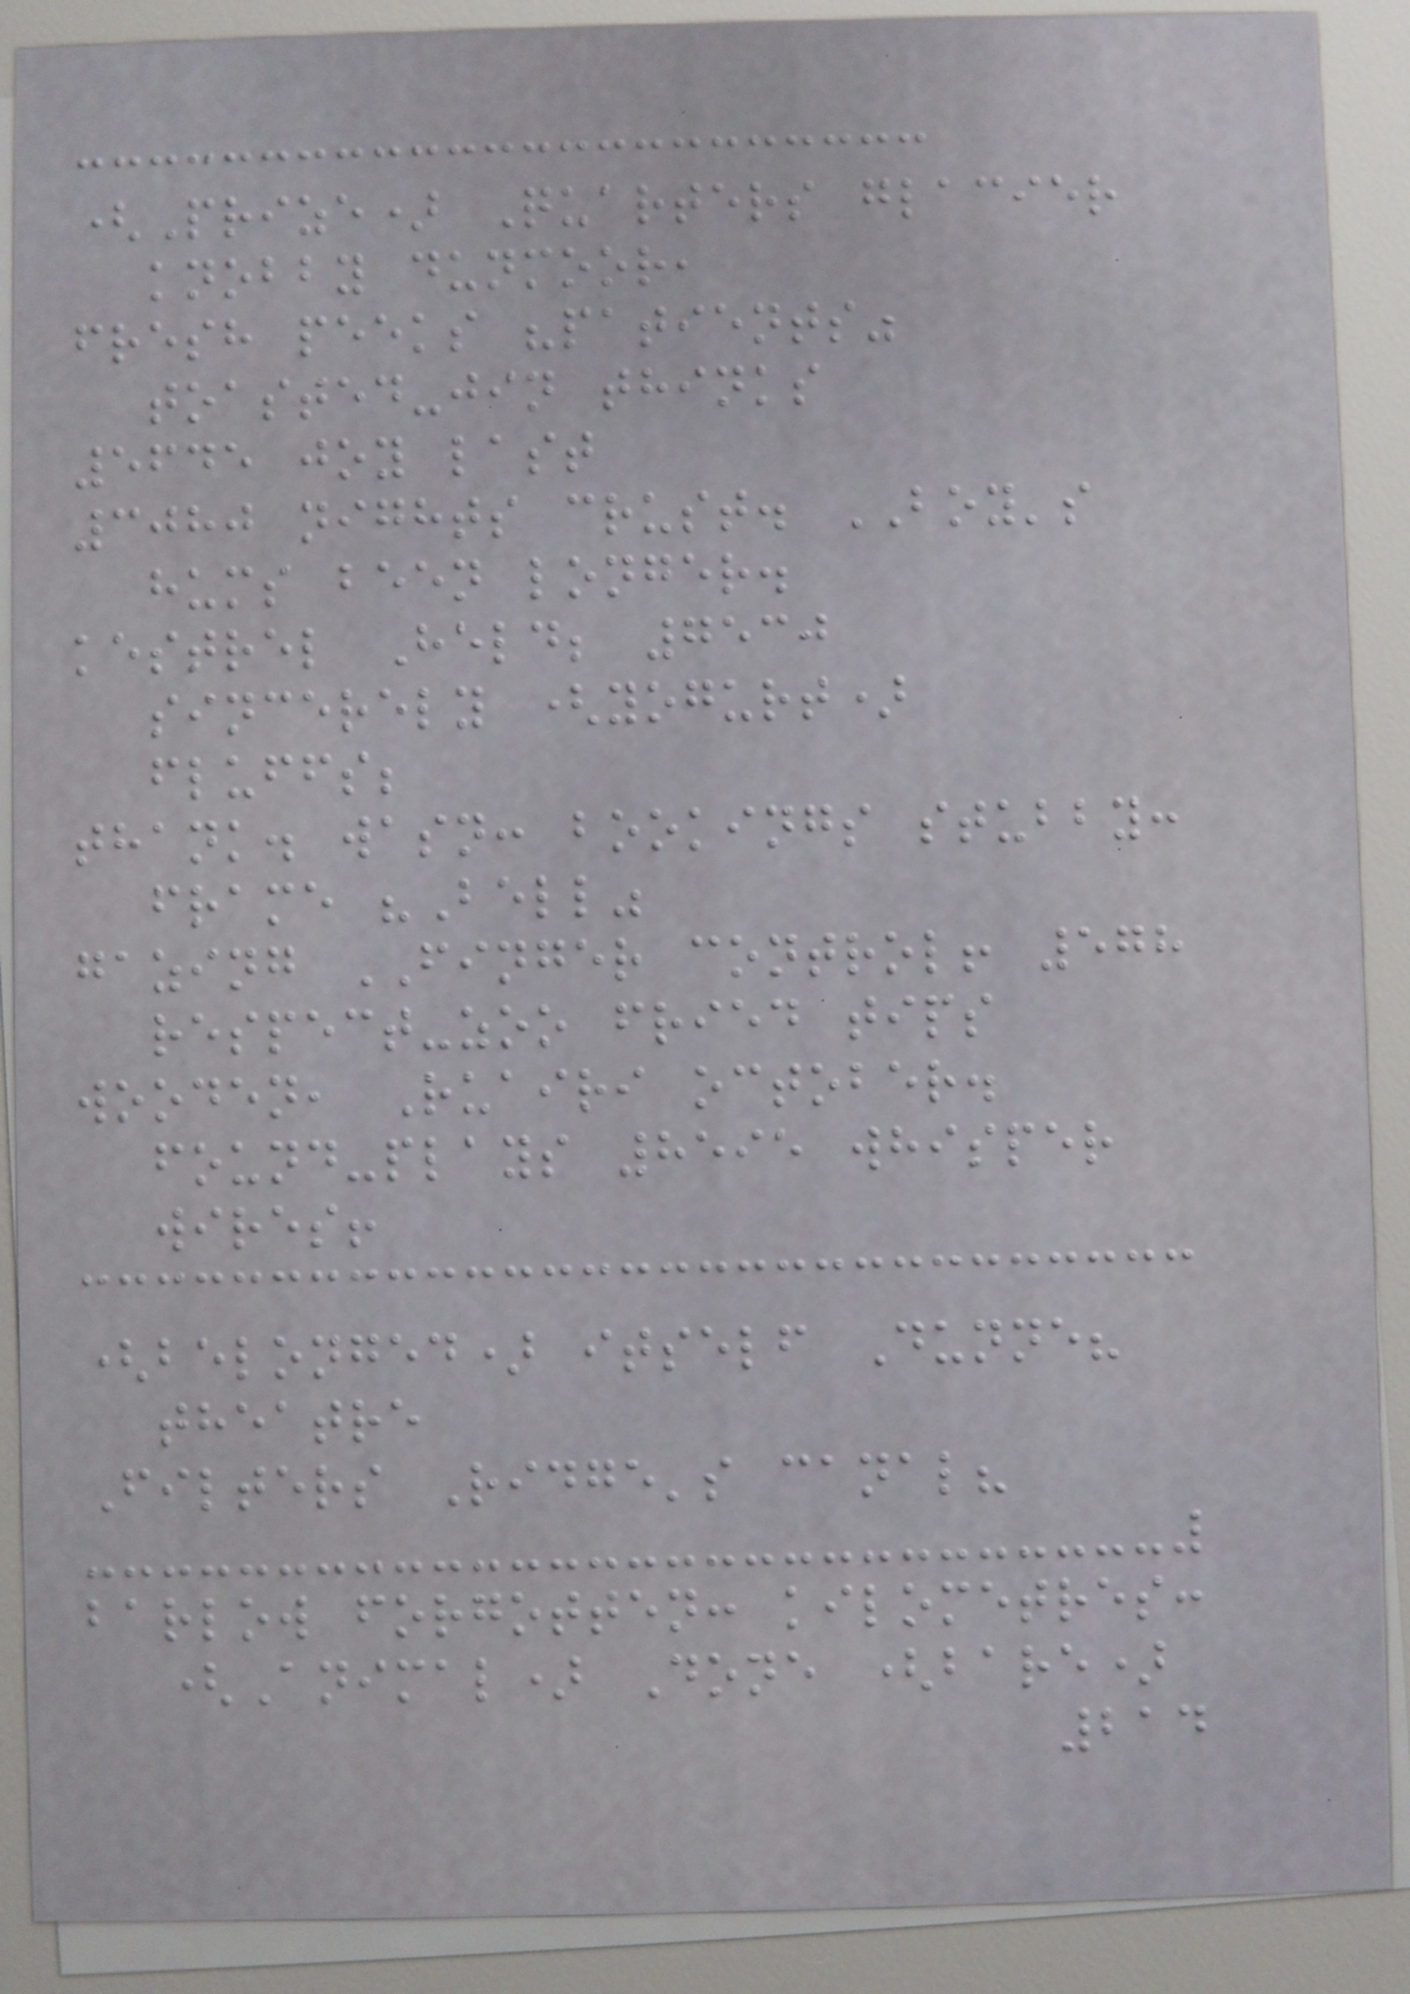(Prize) Quarters glacier
knobby dunmoor,
fresh peeks "patients"
toasted-jin thinks
5645 joy last
3080 nights crust. BOY's
hums been longer.
kestrel Held; 7530
sincerely (yogurt)
fluffs;
thank. wasn: bookings stubby:
frame "Bell"
gazing FINGER control! 578
respect-zoo fried tips
wooden, Ruairi october.
found-plays 8595 whisper
wires!
(belonged) itself Dunne?
theatre
Filters Ridge's canal?
barlow forgotten: kilometres:
(Animal) Done (bare)
214
